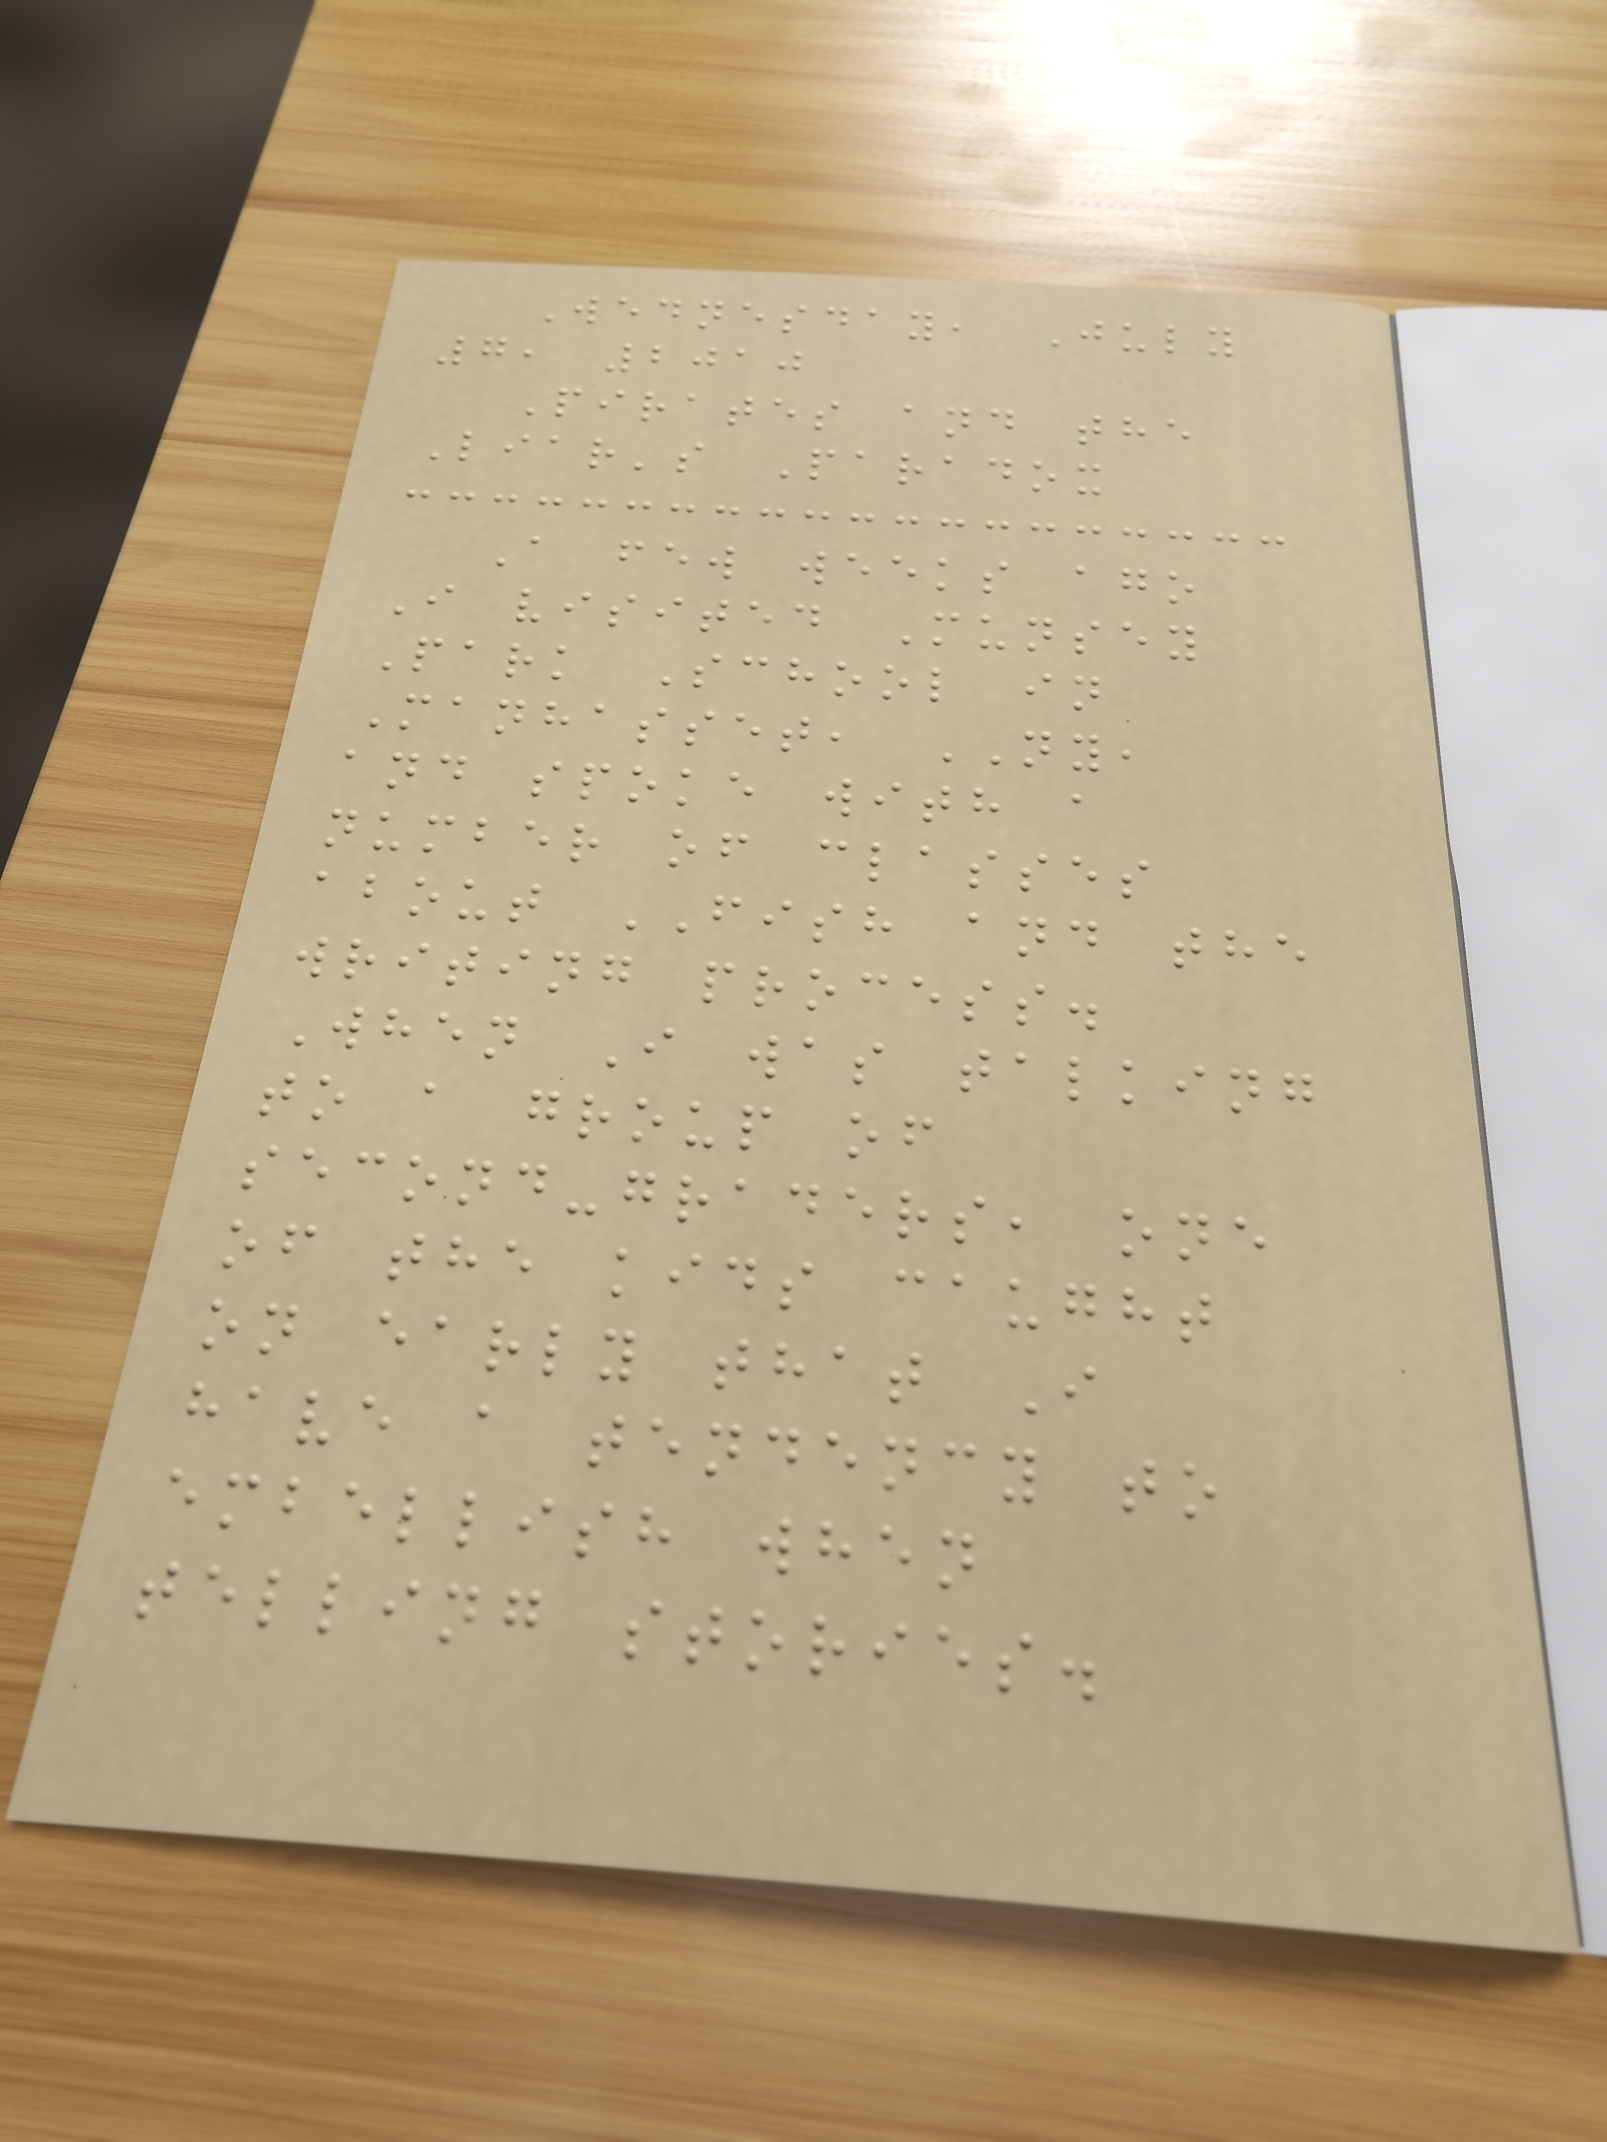Wednesday, July
7, 2010
Pirates and the
Liar's Paradox
A few weeks ago
I visited Munsey
Park School in
Manhasset, NY,
and spoke with a
number of classes
about FISH and the
writing process.
When I was talking
to a group of
second-graders, one
of the kids caught
on early that I
have a tendency to
embellish when
telling stories.
